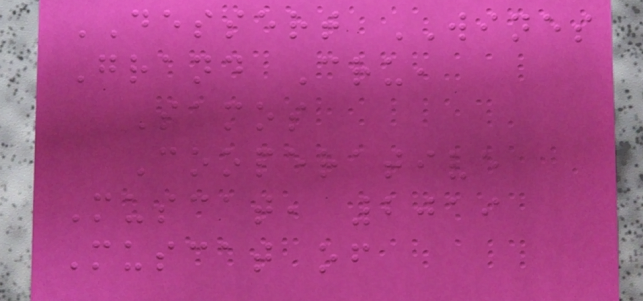DESSERT WINES
Grand Cru,
Samos
Cooperative
Muscat, 2019
Muscat of
